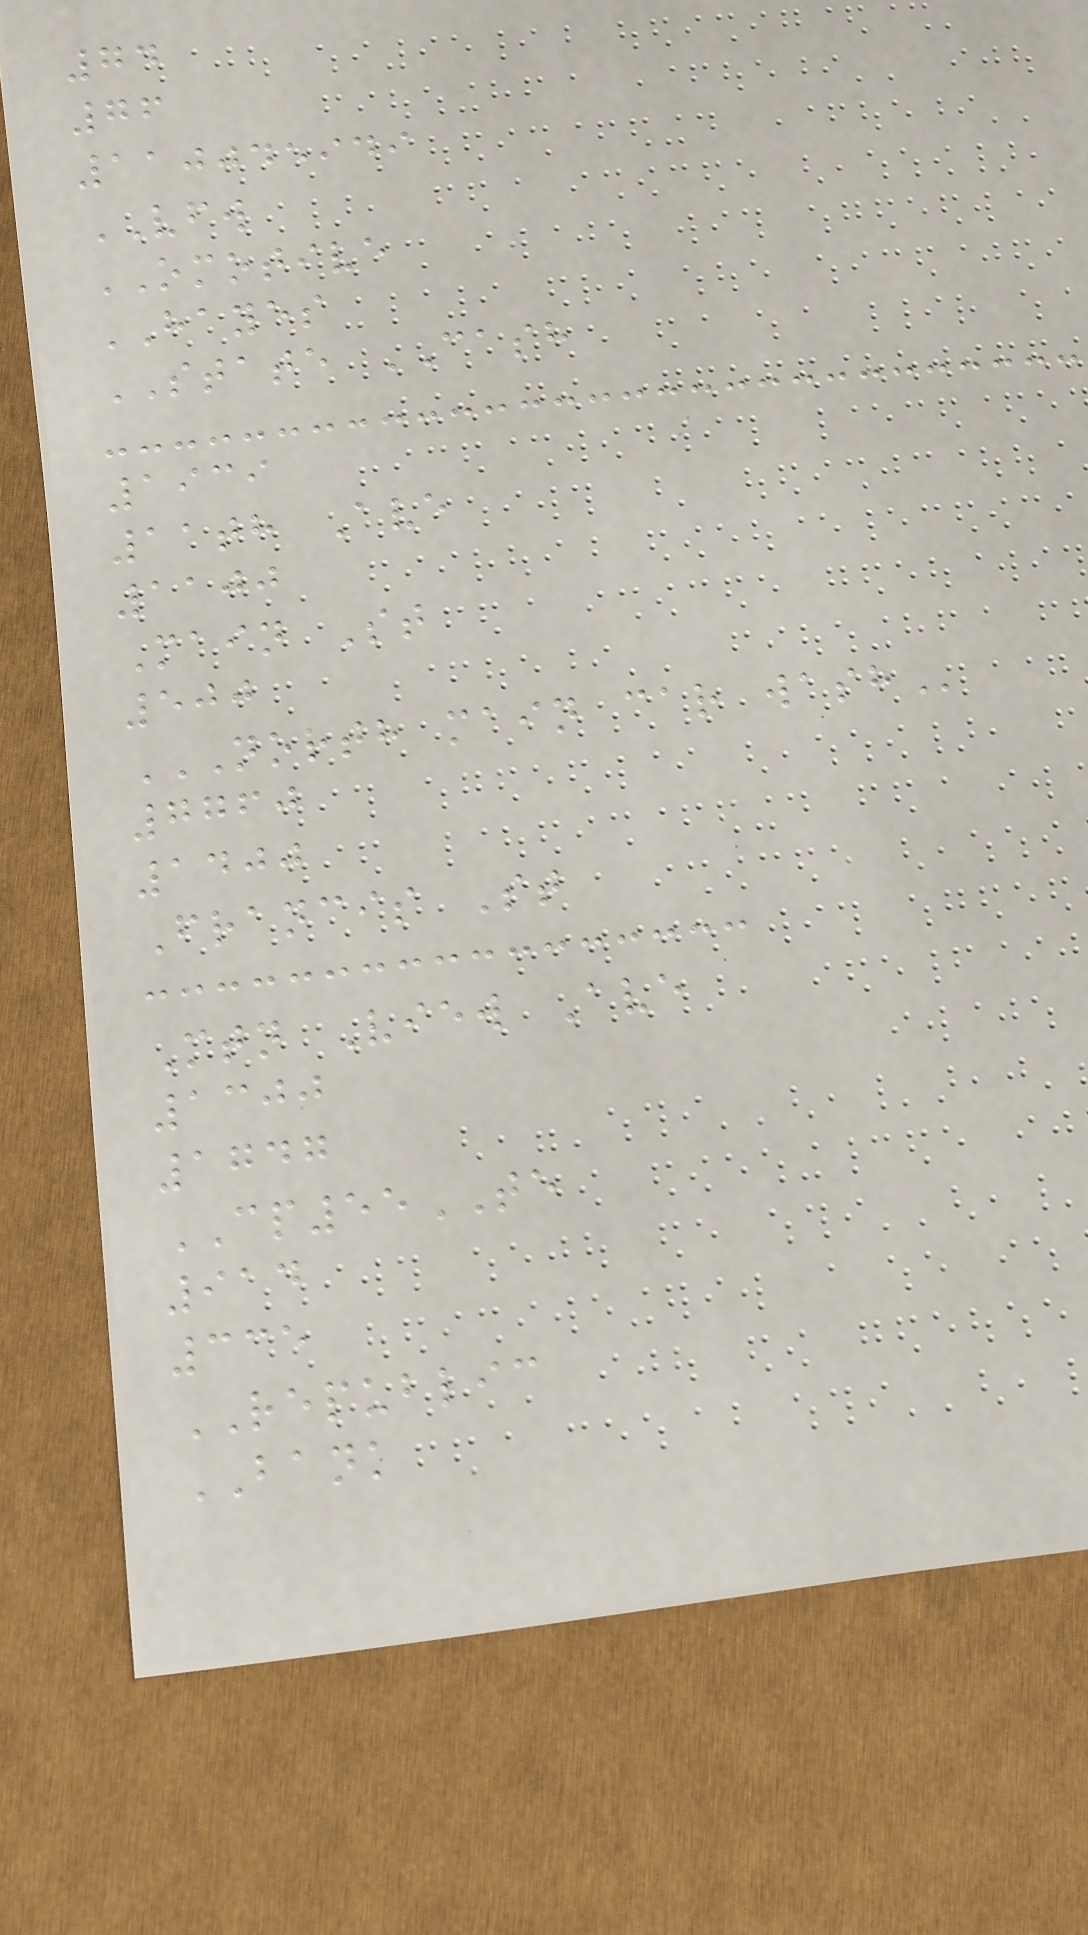74
76
110045949
VFW
OMOTIVE
HAYES
STATE CASH
1939
11th Ave
1100
Main St
500
NORTH MAIN CAR WASH
7760
1400
Francis St
Mtn View Ave
1300
1747
CP55TE
914
335
REPUBLIC
BANK
